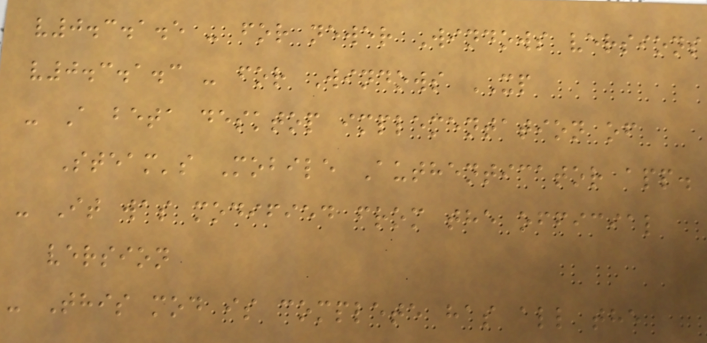v0.3.1.5 - for newer Windows versions
v0.3.1.3 - for Windows XP
- A beta desktop implementation of
Steam's Mobile Authenticator app.
- It was modified from the official
version
- This mod is complete has all the
